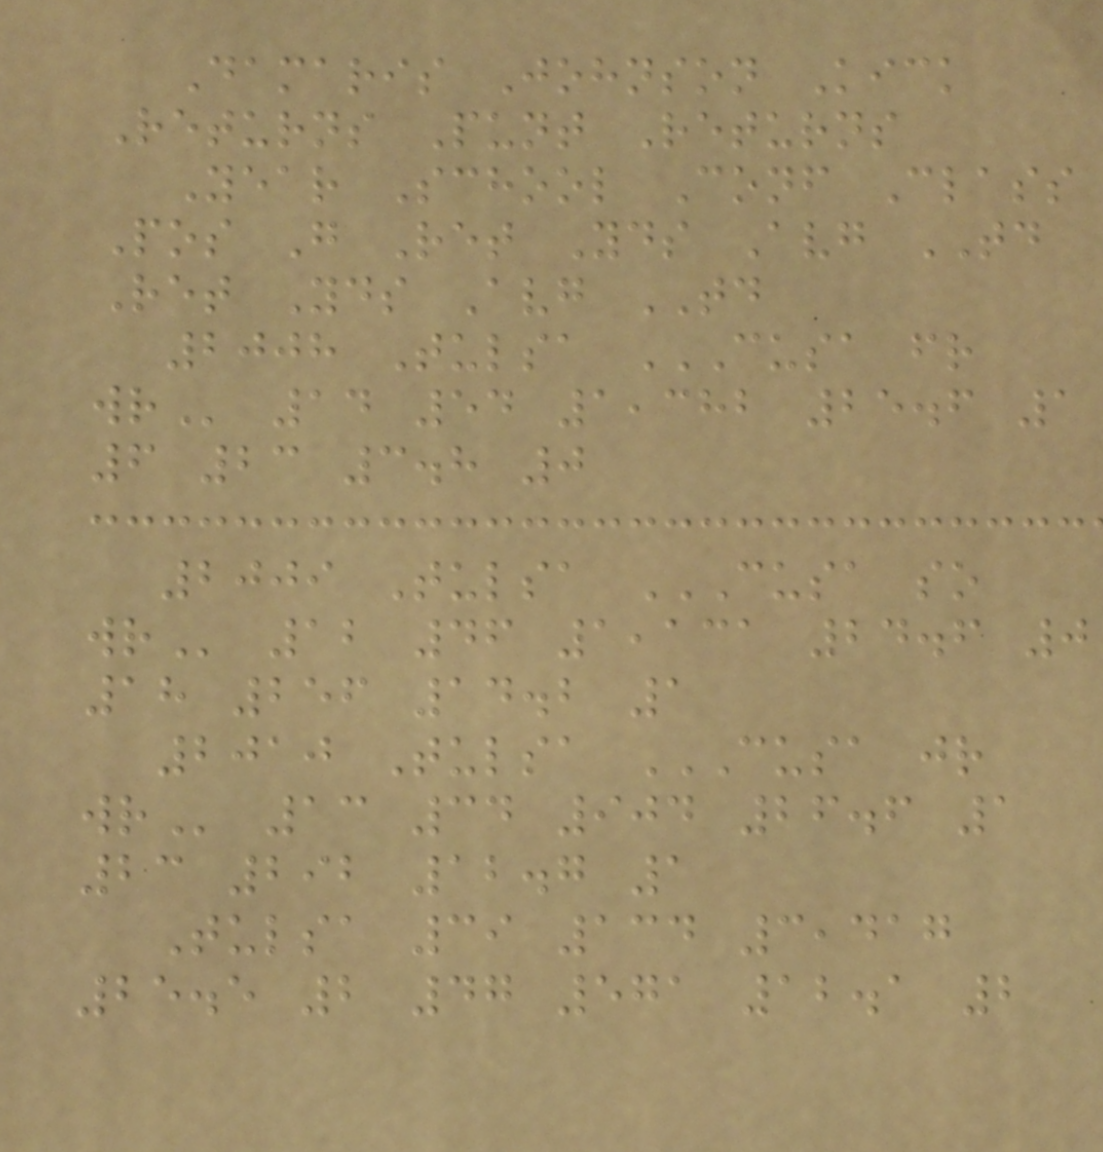Damaris Johnson Kick
Returns Punt Returns
Year School Conf Class
Pos G Ret Yds Avg TD
Ret Yds Avg TD
2008 Tulsa CUSA FR
WR 14 54 1,382 25.6 1
6 23 3.8 0
2009 Tulsa CUSA SO
WR 12 46 1,131 24.6 0
18 256 14.2 1
2010 Tulsa CUSA JR
WR 13 34 904 26.6 1
23 292 12.7 1
Tulsa 39 134 3,417
25.5 2 47 571 12.1 2
